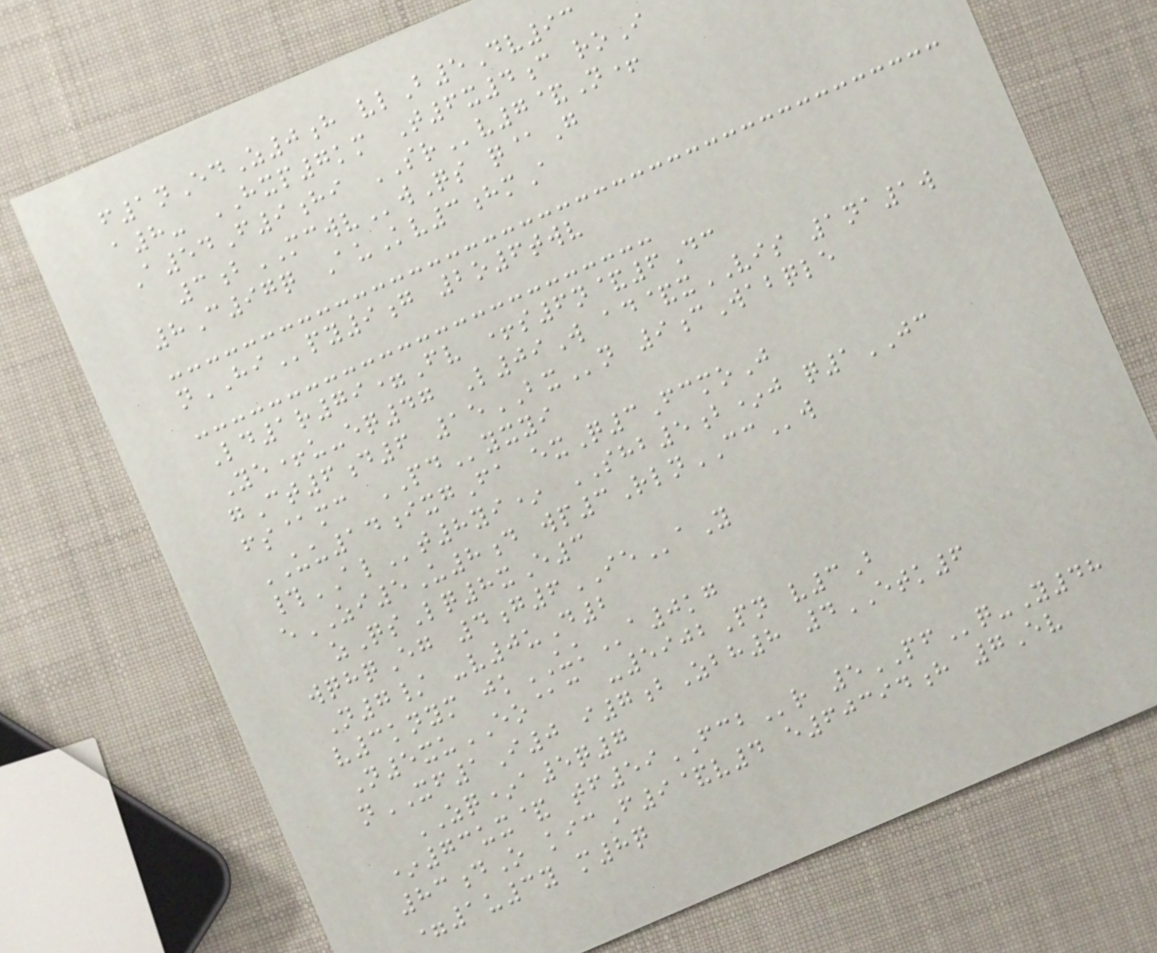f1nEdZ0h vlB5Dv93
a8- HXP7km T6x4c roI
A54F9hi SRv7&N+
3bMCWVwQs q@G
8C97q AuKv3hmA
nHIpy9g 2o6twv
Ld1r79=Fv +s6n&6Dc
Ye+u-eq47 L09W ad&xVIS 1na1w
gCt6d6 15BXn 9cWabqle
fs@mc PDyxyi
UU14ixgFa exQ3FcmoJ
#ALt8yi* SHB5b*j q1JC
eZI5U8d wp3RlnCCw
zQsLq8xE3
wqhqEg 4g6IEaY
N7/ -v0uD2
v3knym jkUKa0kg
N5xuEO@c -5902Pn v3B
nXF1I0 i7bZbh8 4ETK6
ZQ*a5q7
*73ux& tf59FCBr 5PFq-Y48
83dO kicF9&v4 e60394h 7Ev
=1u3y m8q
